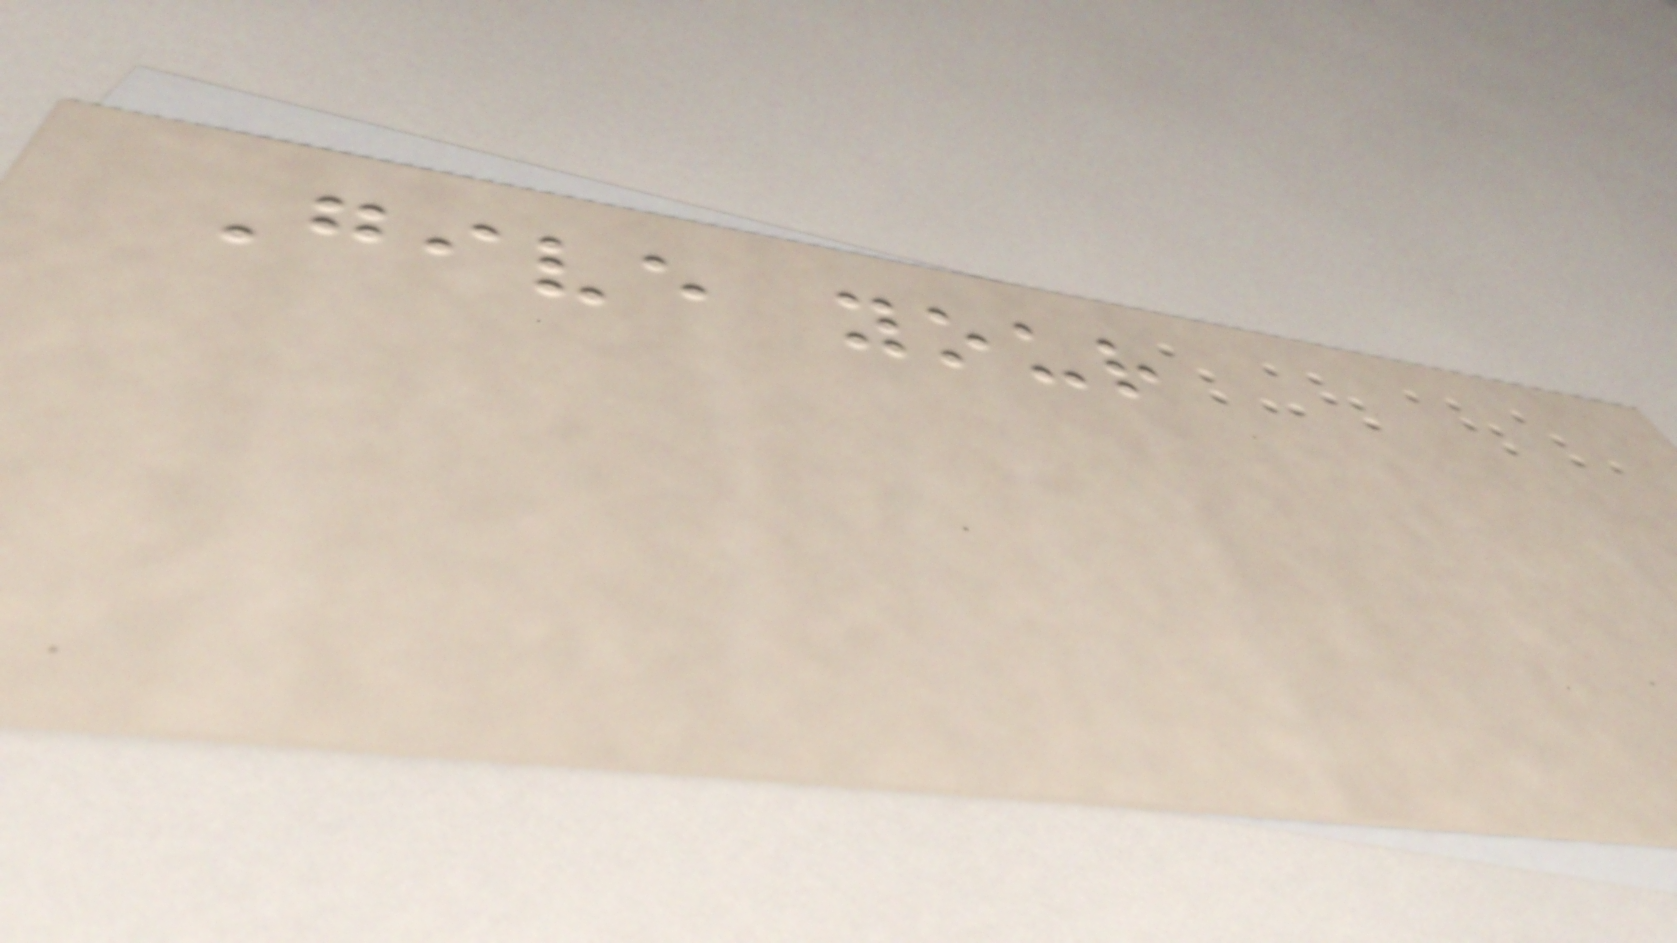Give your
